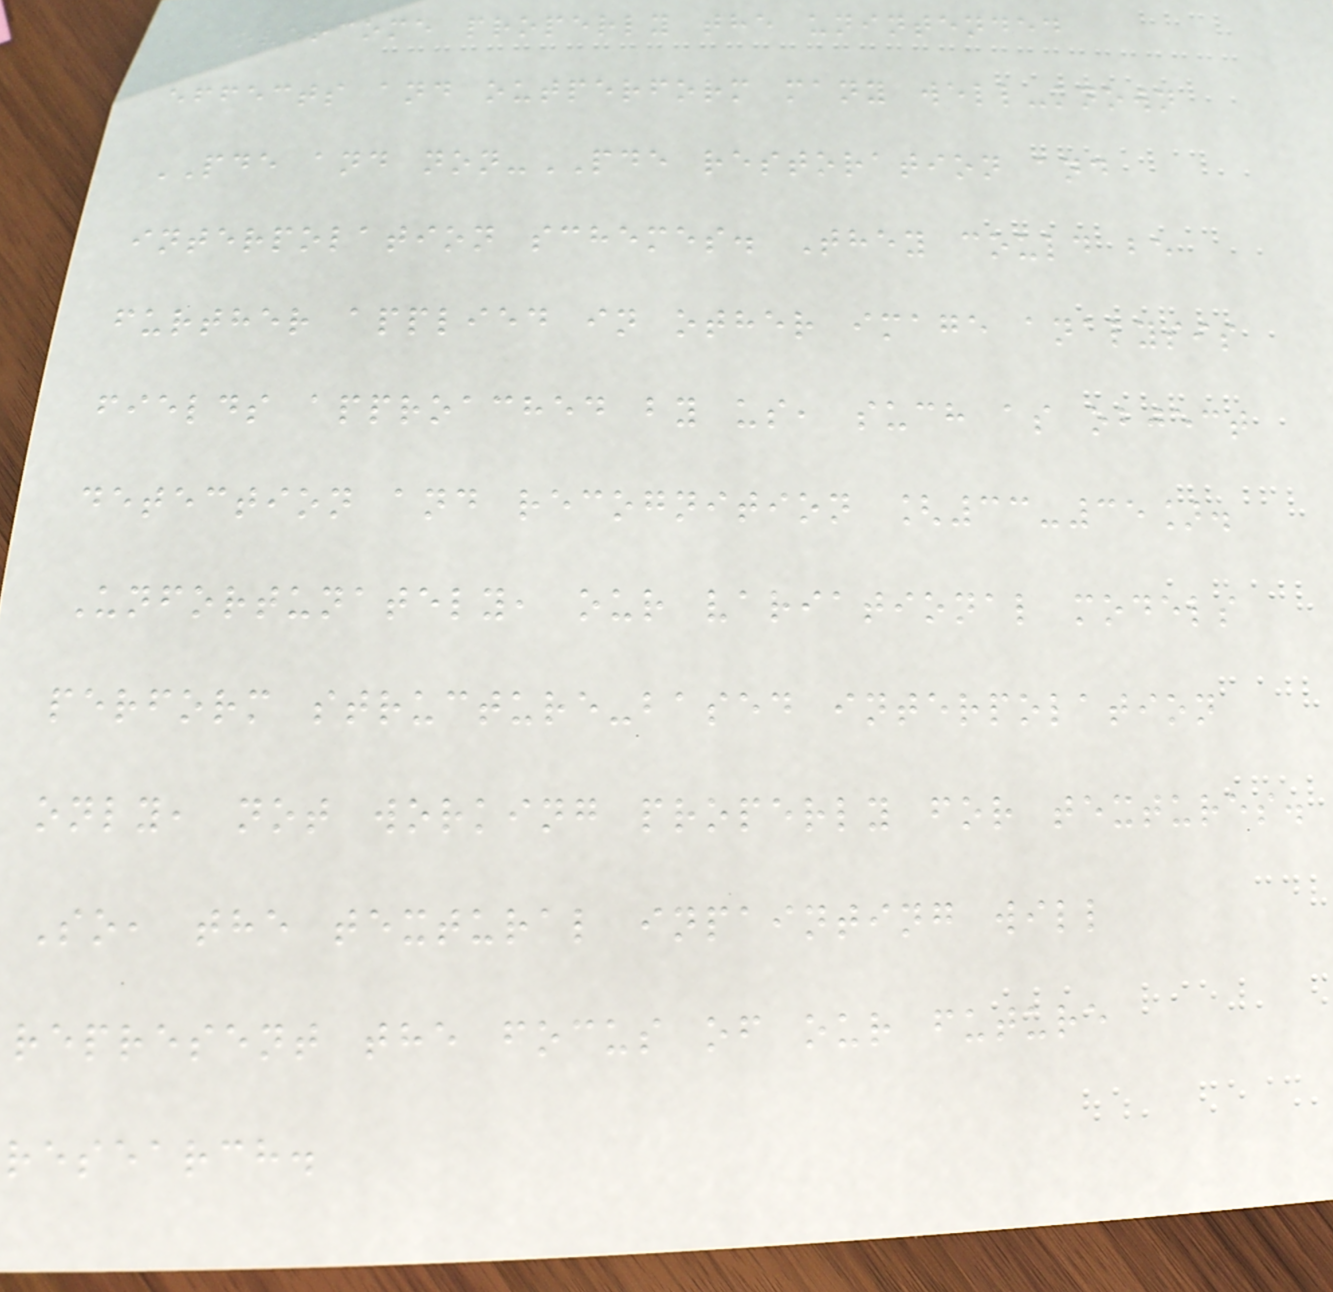overcome properly the unintended
effects and outperform many well-known
PDE and non-PDE restoration and
interpolation schemes. They could be
further applied in other image analysis
fields approached by us, such as object
detection and recognition [33-35].
Unfortunately, our variational models
perform structure-based interpolation
only, not working properly for textures.
So, the textural inpainting will
represent the focus of our future
research.
